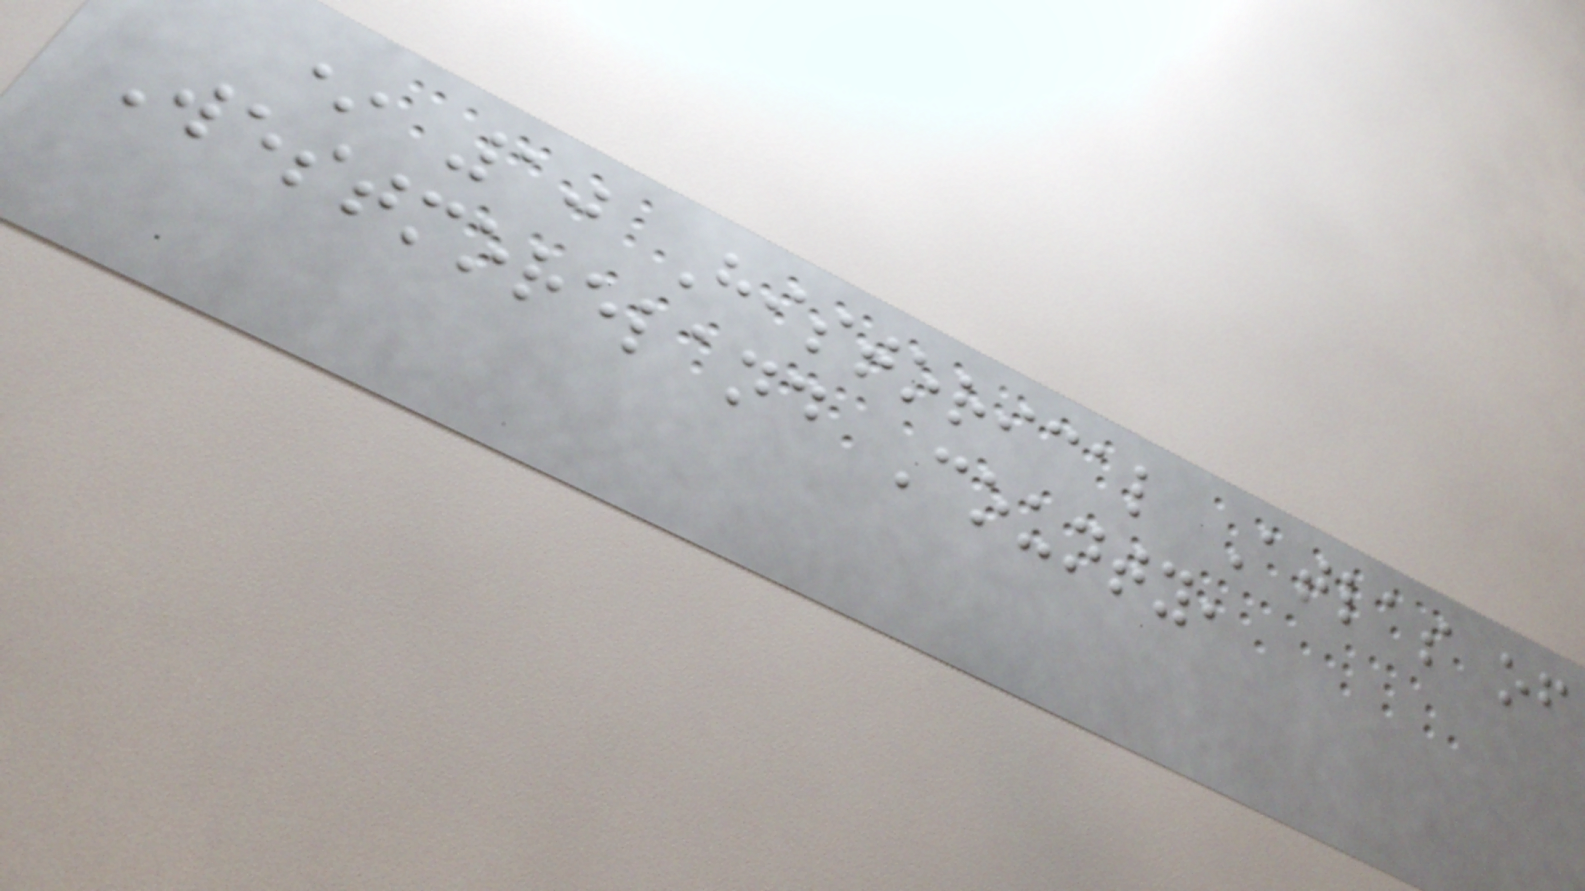* 10 Historical Atlas of
Westmoreland County,
